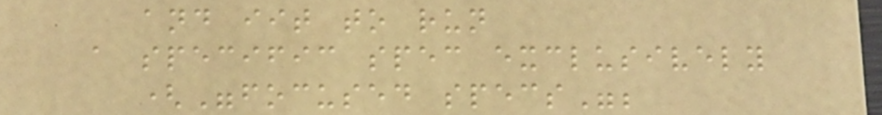and iit to run
a specific spec exclusively
("focused specs";
